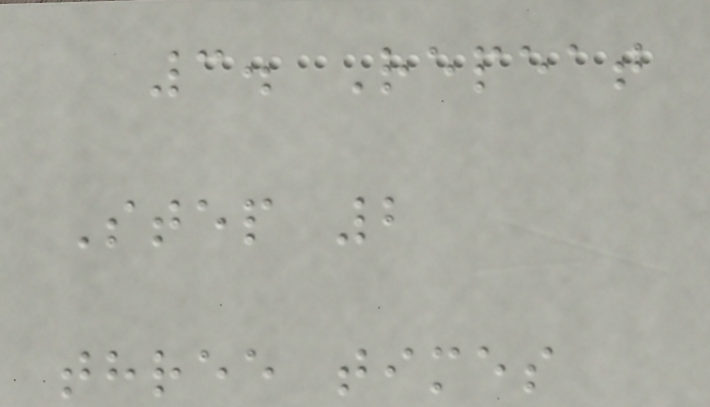3. Repeat
Step 2
three times
